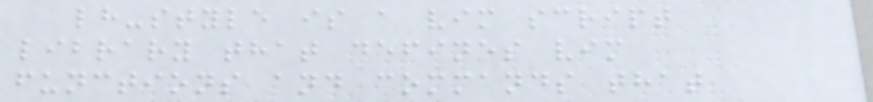lh-style is a vim script
library that defines vim
functions and commands that
